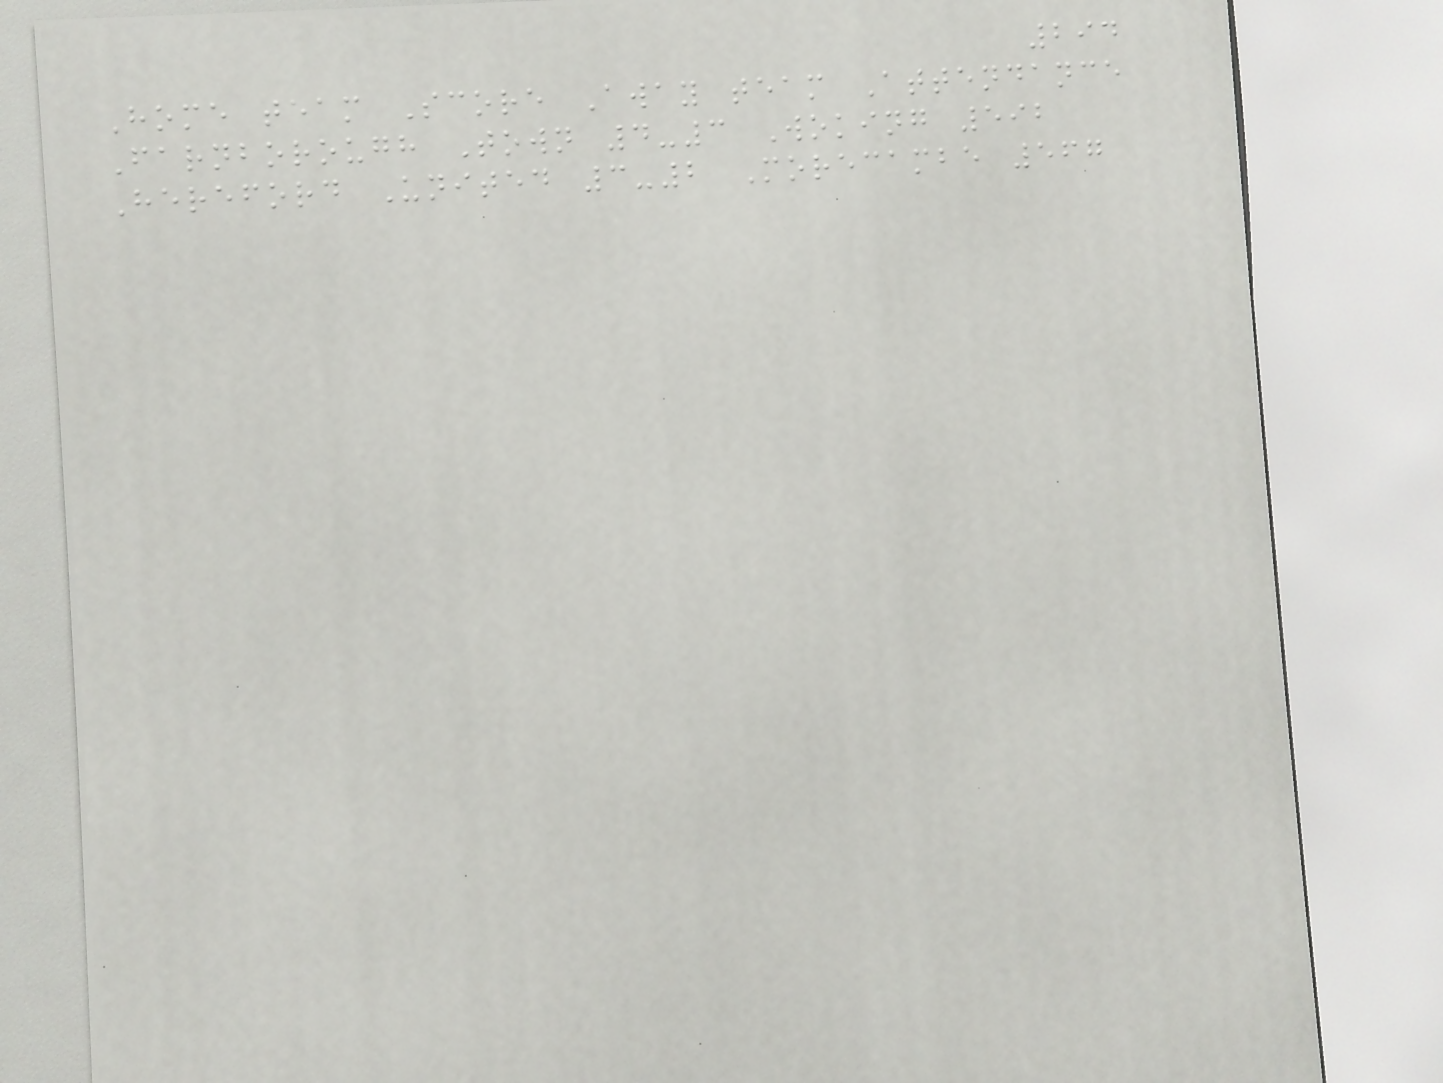294
Home team Score Away team Attendance
Farnborough Town 4-3 Woking 592
Hereford United 3-2 Morecambe 567
